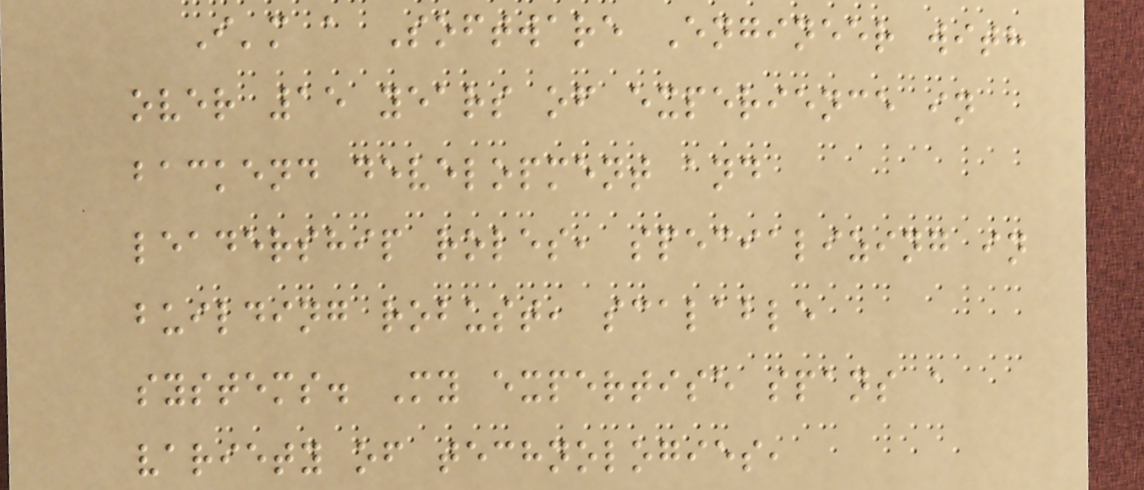I'm a Software Engineer with
over 15 years of experience in
backend development and
leadership roles, specializing in
building robust, scalable
systems. My expertise spans a
variety of technologies,
